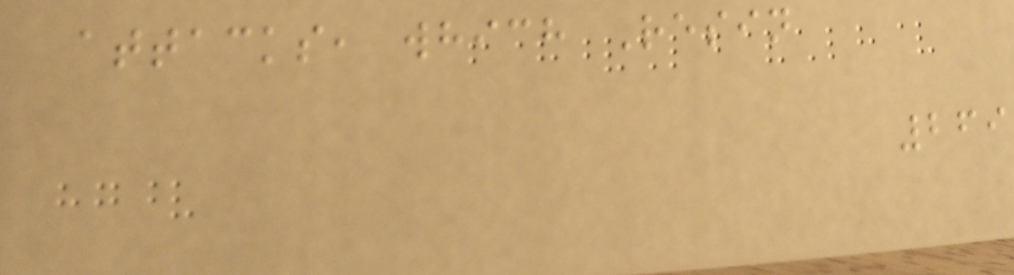attacks, which Resin
269
